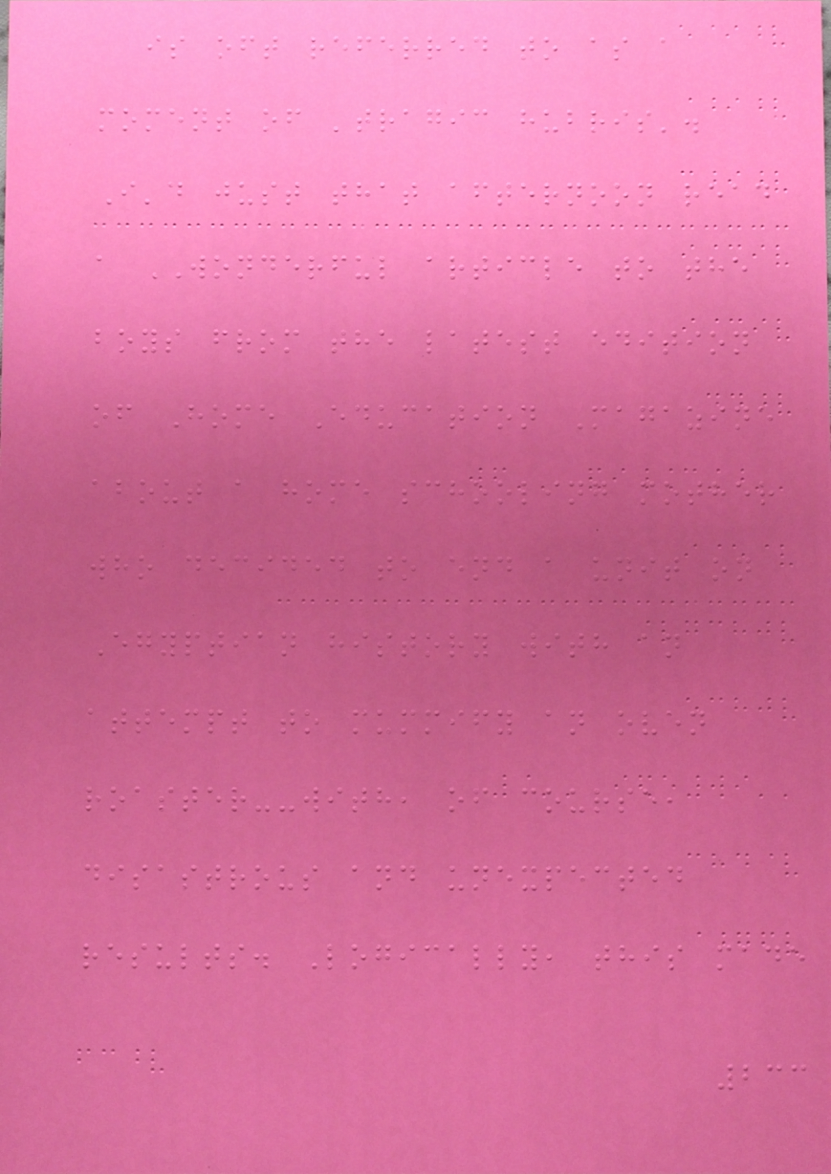is oft referred to as a
moment of 'tragic hubris'.
I'd just that afternoon read
a WONDERFUL article to the
boys from the latest edition
of Home Education Magazine
about a home schooling mother
who decided to end a unit on
Egyptian history with an
attempt to mummify an oven
roaster--with, of course,
disastrous and unexpected
results. Logically, this made
233
